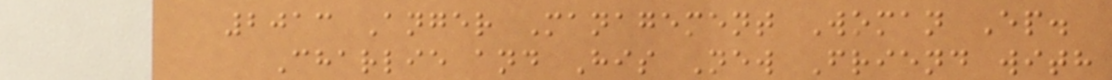2013 Anger Management Woman Ep.
Charlie and His New Friend with
